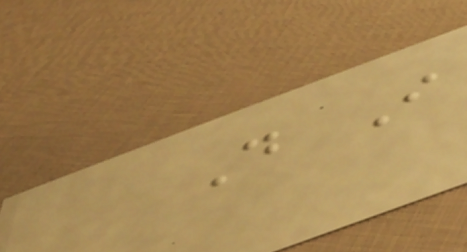Do I
